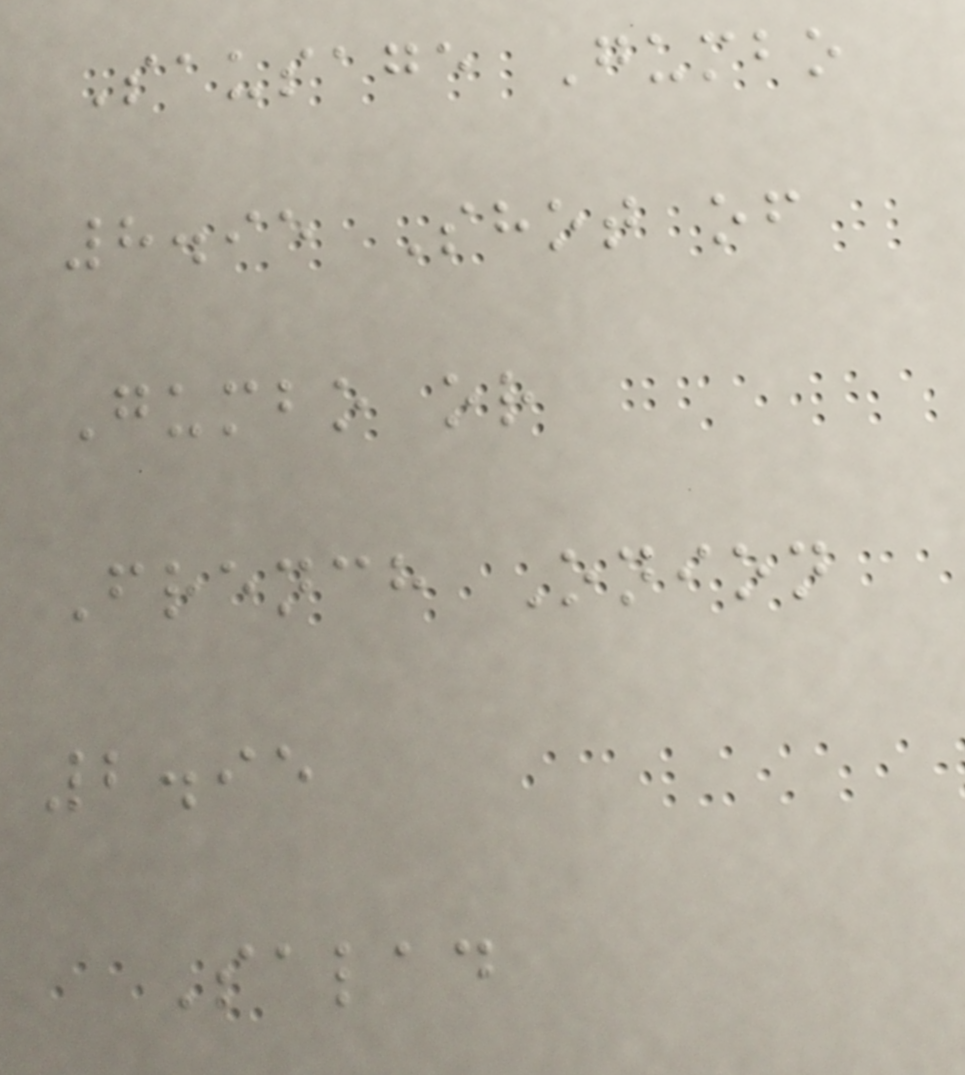Sausage Gumbo
8.95 Shot of
Gumbo or
French Onion
2.95
Salad
